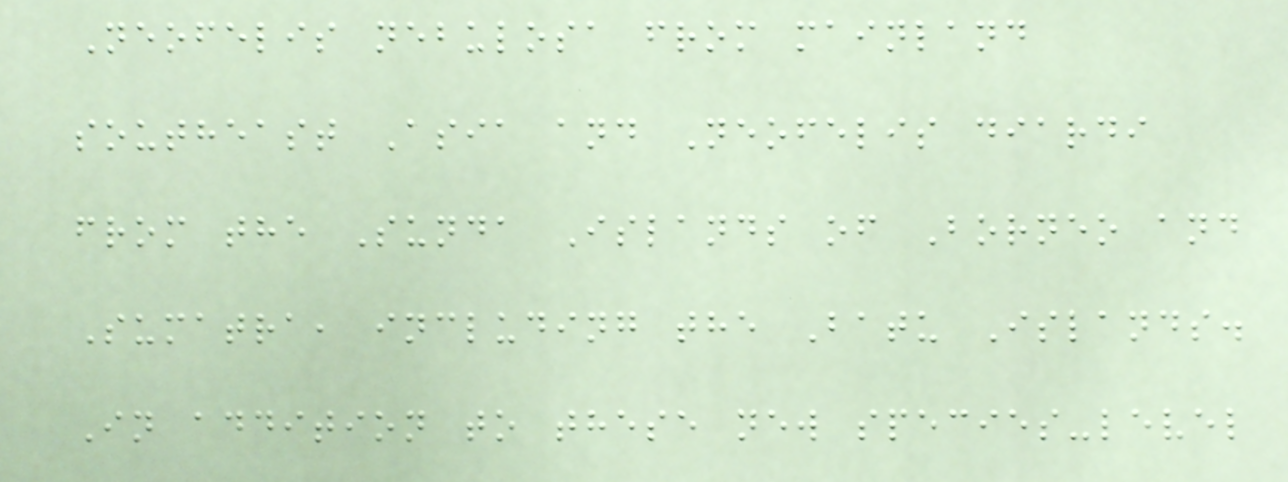Neofelis nebulosa from mainland
southeast Asia and Neofelis diardi
from the Sunda Islands of Borneo and
Sumatra, including the Batu Islands.
In addition to these new species-level
